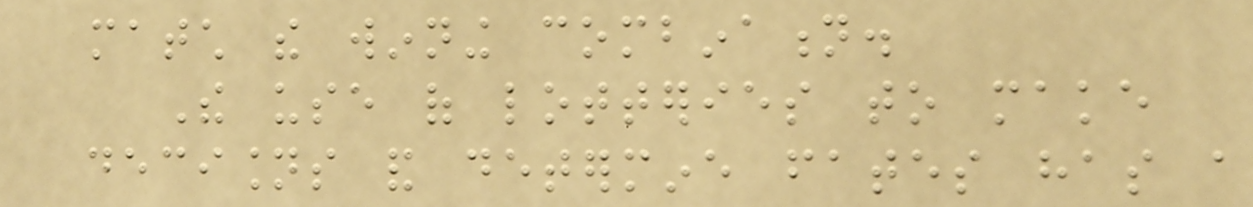match the winning combination.
The use of lotteries to make
decisions and determine fates has a
